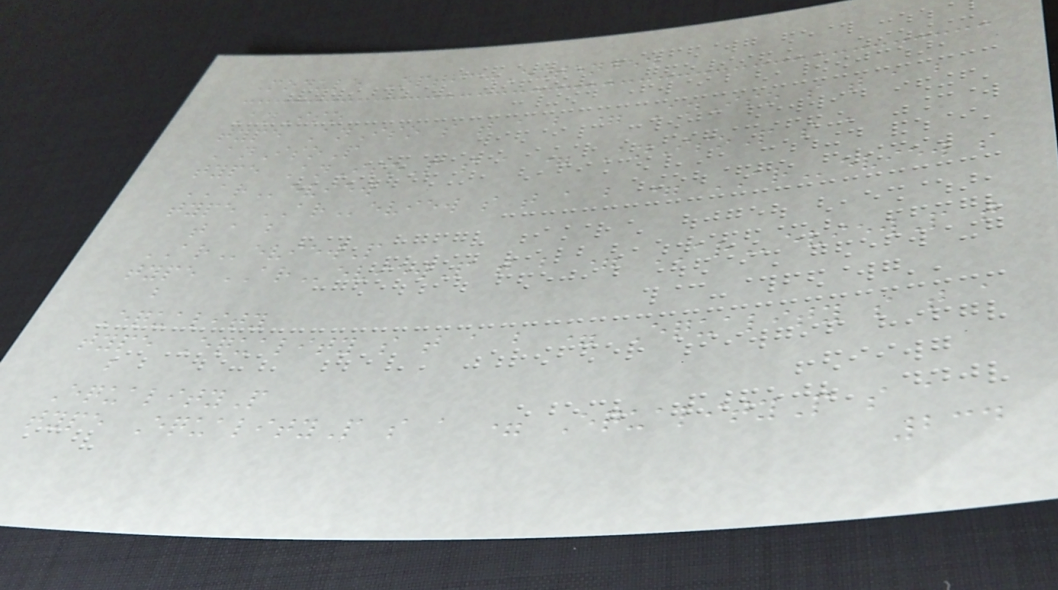Module Optic.Extended
AnIso
type AnIso s t a b = AnIso s t a b
AnIsoP
type AnIsoP s a = AnIsoP s a
AReview
type AReview s t a b = AReview s
t a b
AReviewP
type AReviewP t b = AReviewP t
b
Equality
type Equality s t a b = Equality s t a
b
EqualityP
type EqualityP s a = EqualityP s a
234
